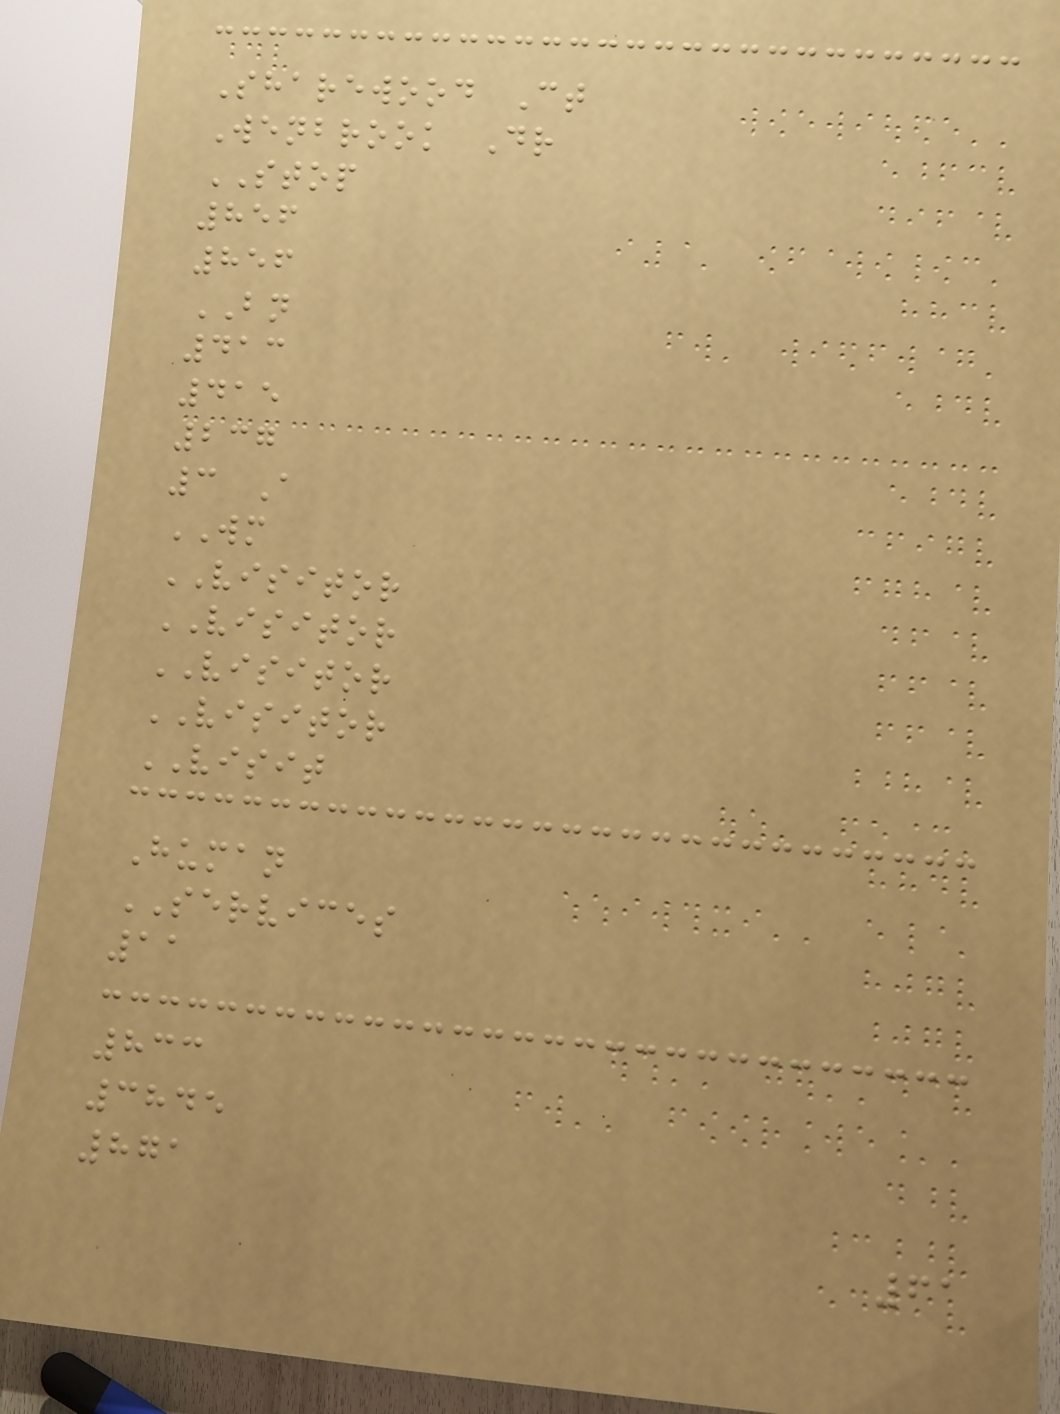Sharewood Ct
Wenbrook Dr
STOP
856
856
BN
413
415
237
3 A
WM
VISITOR
VISITOR
VISITOR
VISITOR
VISIT
Human
SERVICES
11
833
3845
871
61
